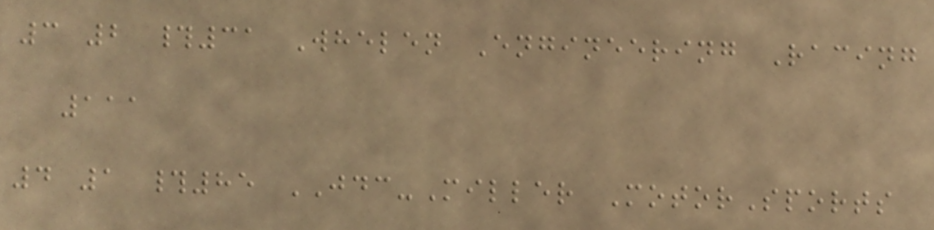3 2 #31 Whelen Engineering Racing
111
4 1 #85 JDC-Miller MotorSports
